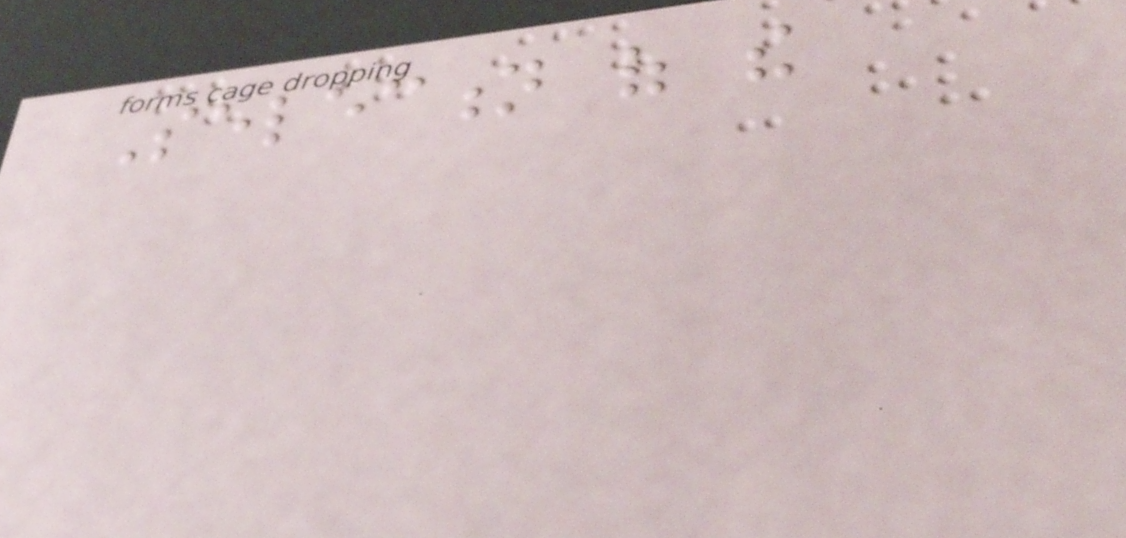Selection of the
